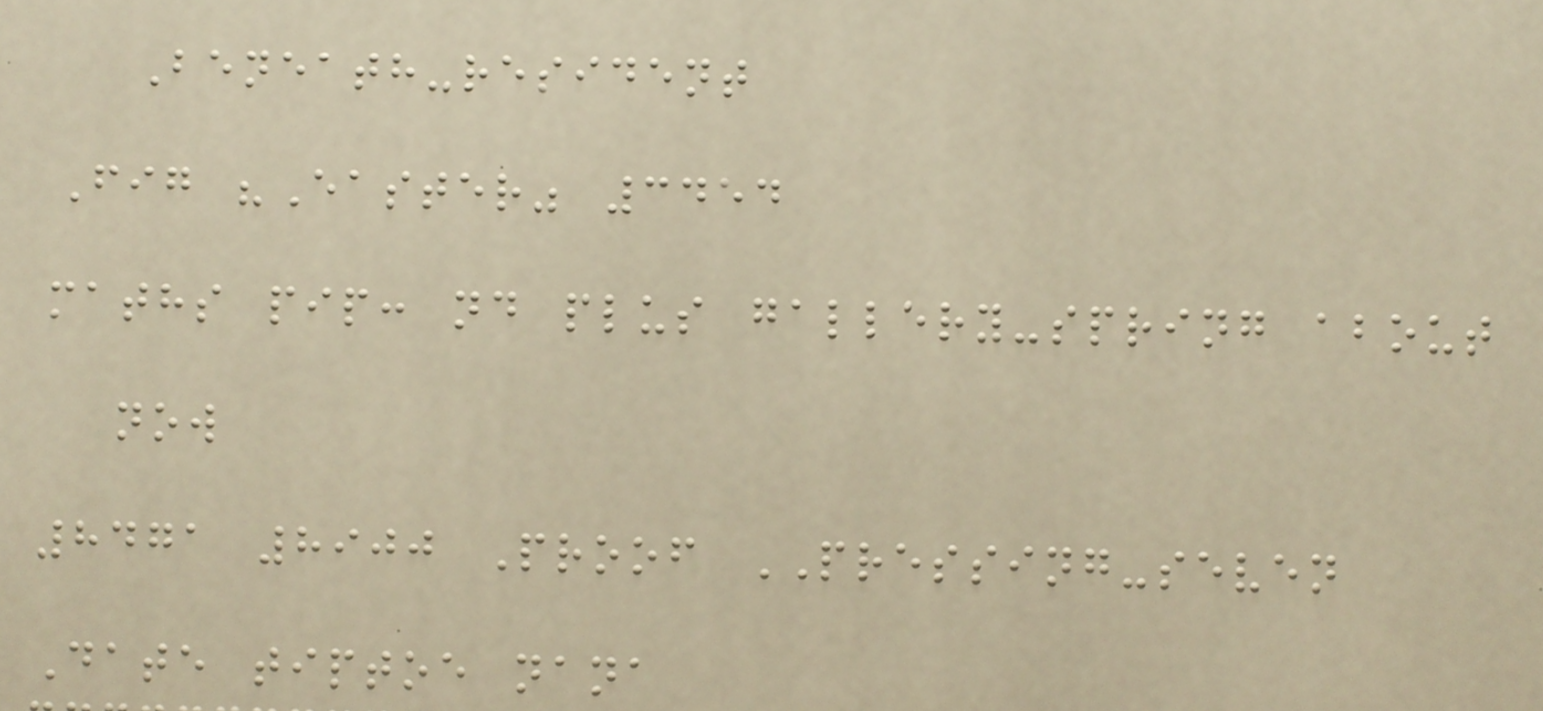Beneath-resident
Fig "Easter" 3454
maths pip: nd plus gallery-spring about
now
8471 8900 Proof PRESSING-seven
Date tiptoe nana
